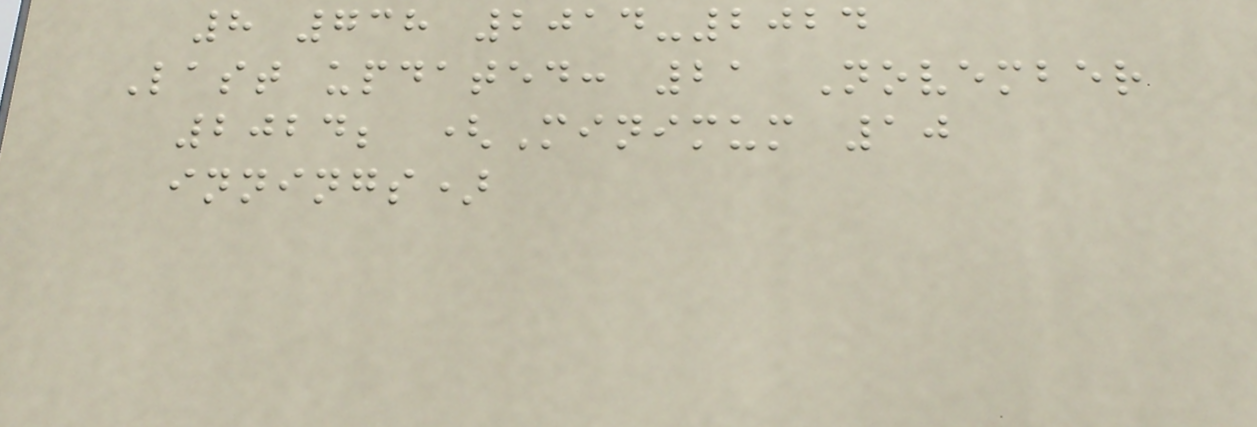8 738 2014-2024
Last updated: 21 November
2024; (Minimum 10
innings)
